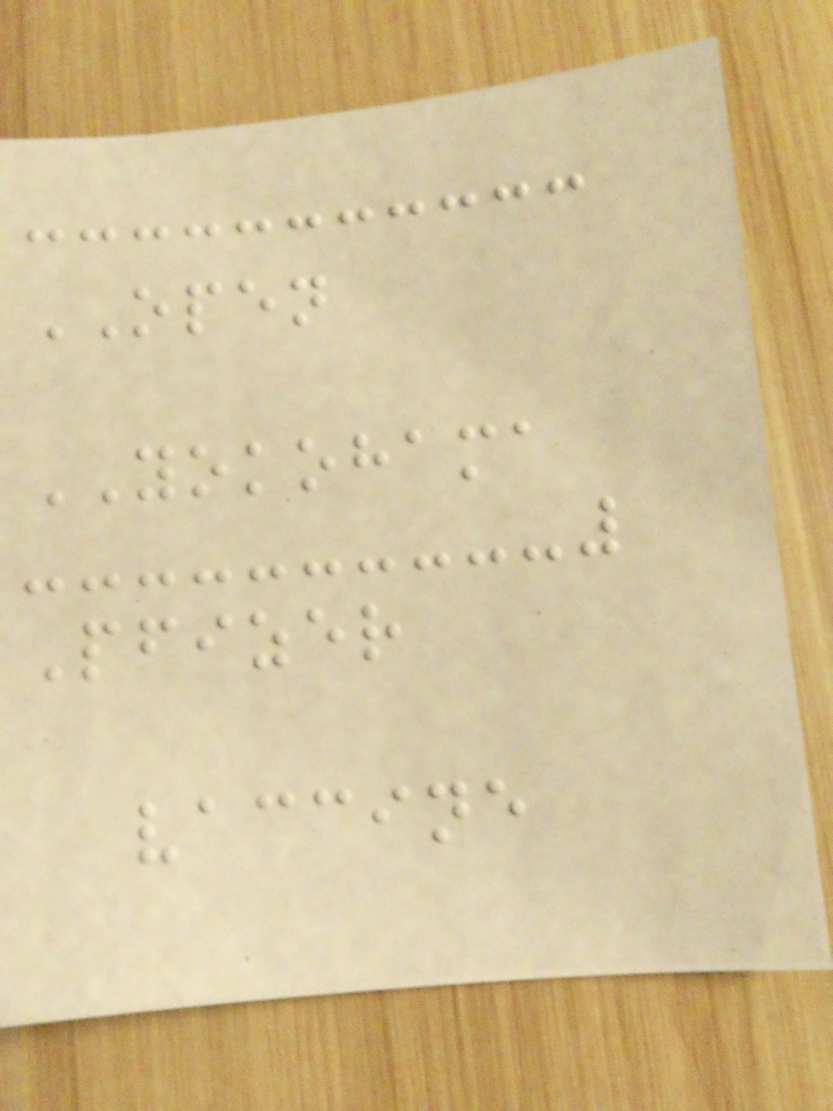OPEN
YOKOHAMA
Pfizer
vaccine
